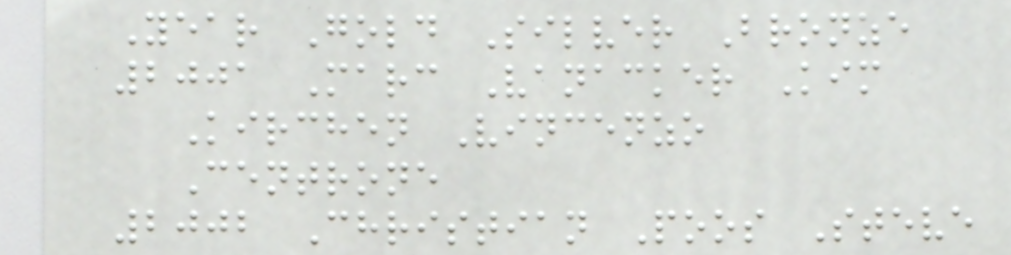Year Gold Silver Bronze
2001 Marc Vanacker Kim
Kirchen Vincenzo
Centrone
2002 Christian Poos Steve
